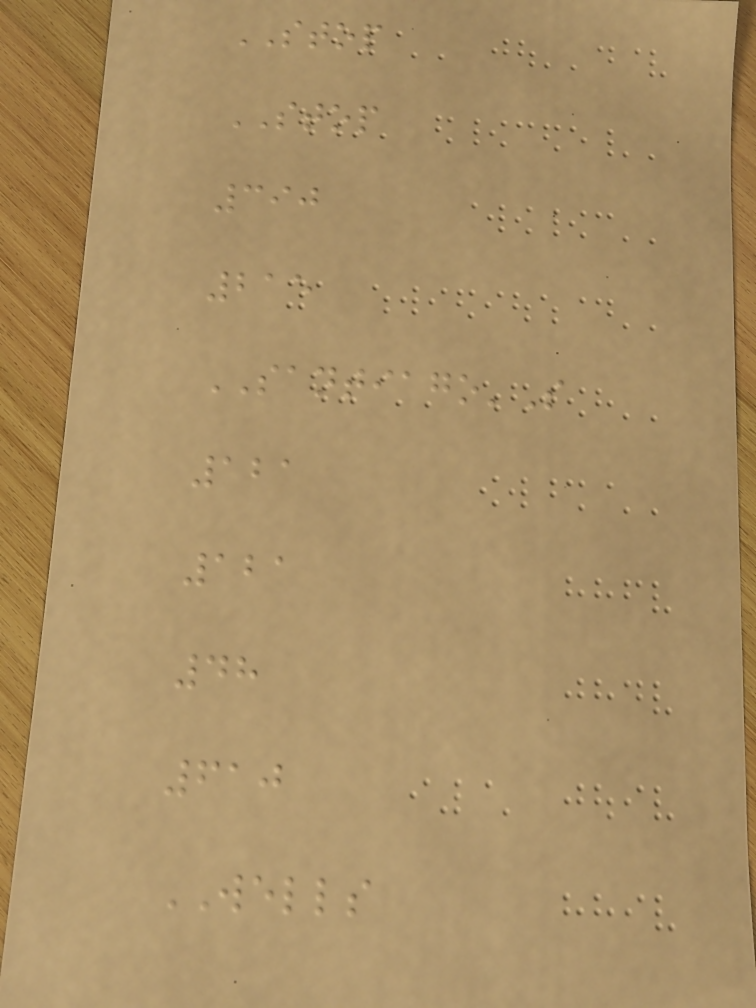STOP
STOP
390
215
SANTIAGO'S
121
121
48
610
WELLS
